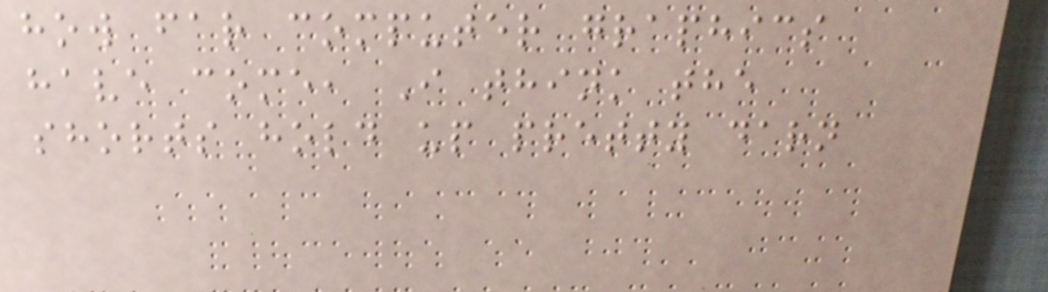how far computer graphics
have come, I think the
shorts hold up pretty darn
